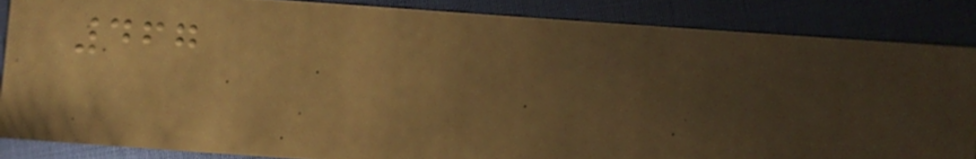467
